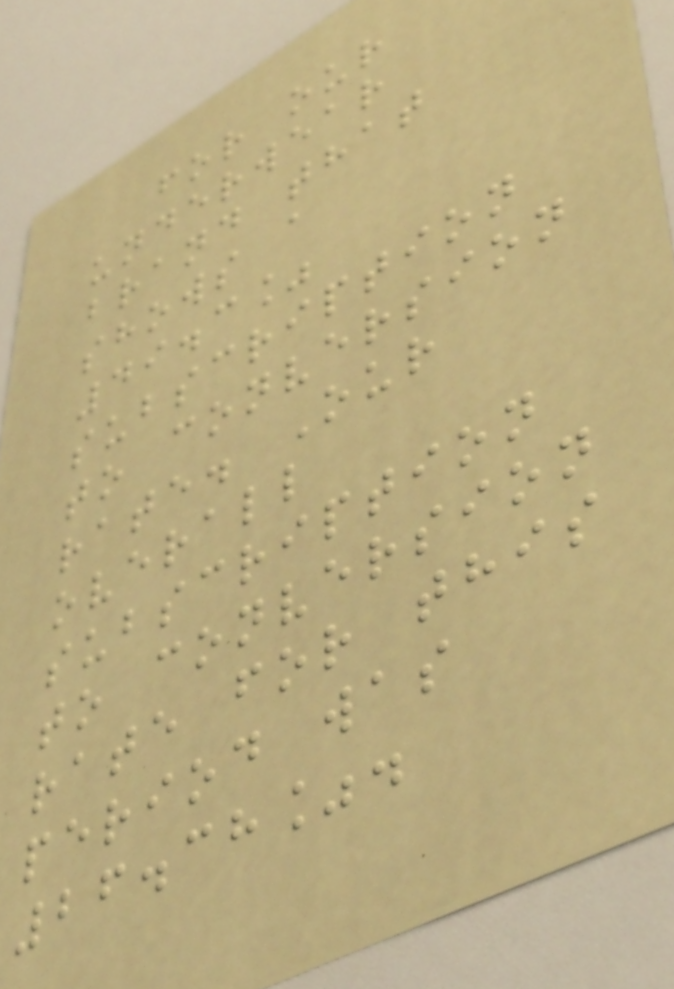for our
underwear
brand that
shows a
49.3%
subscription
to conversion
rate. Our
overall
subscription
to conversion
rate for this
period was
26.38%.
